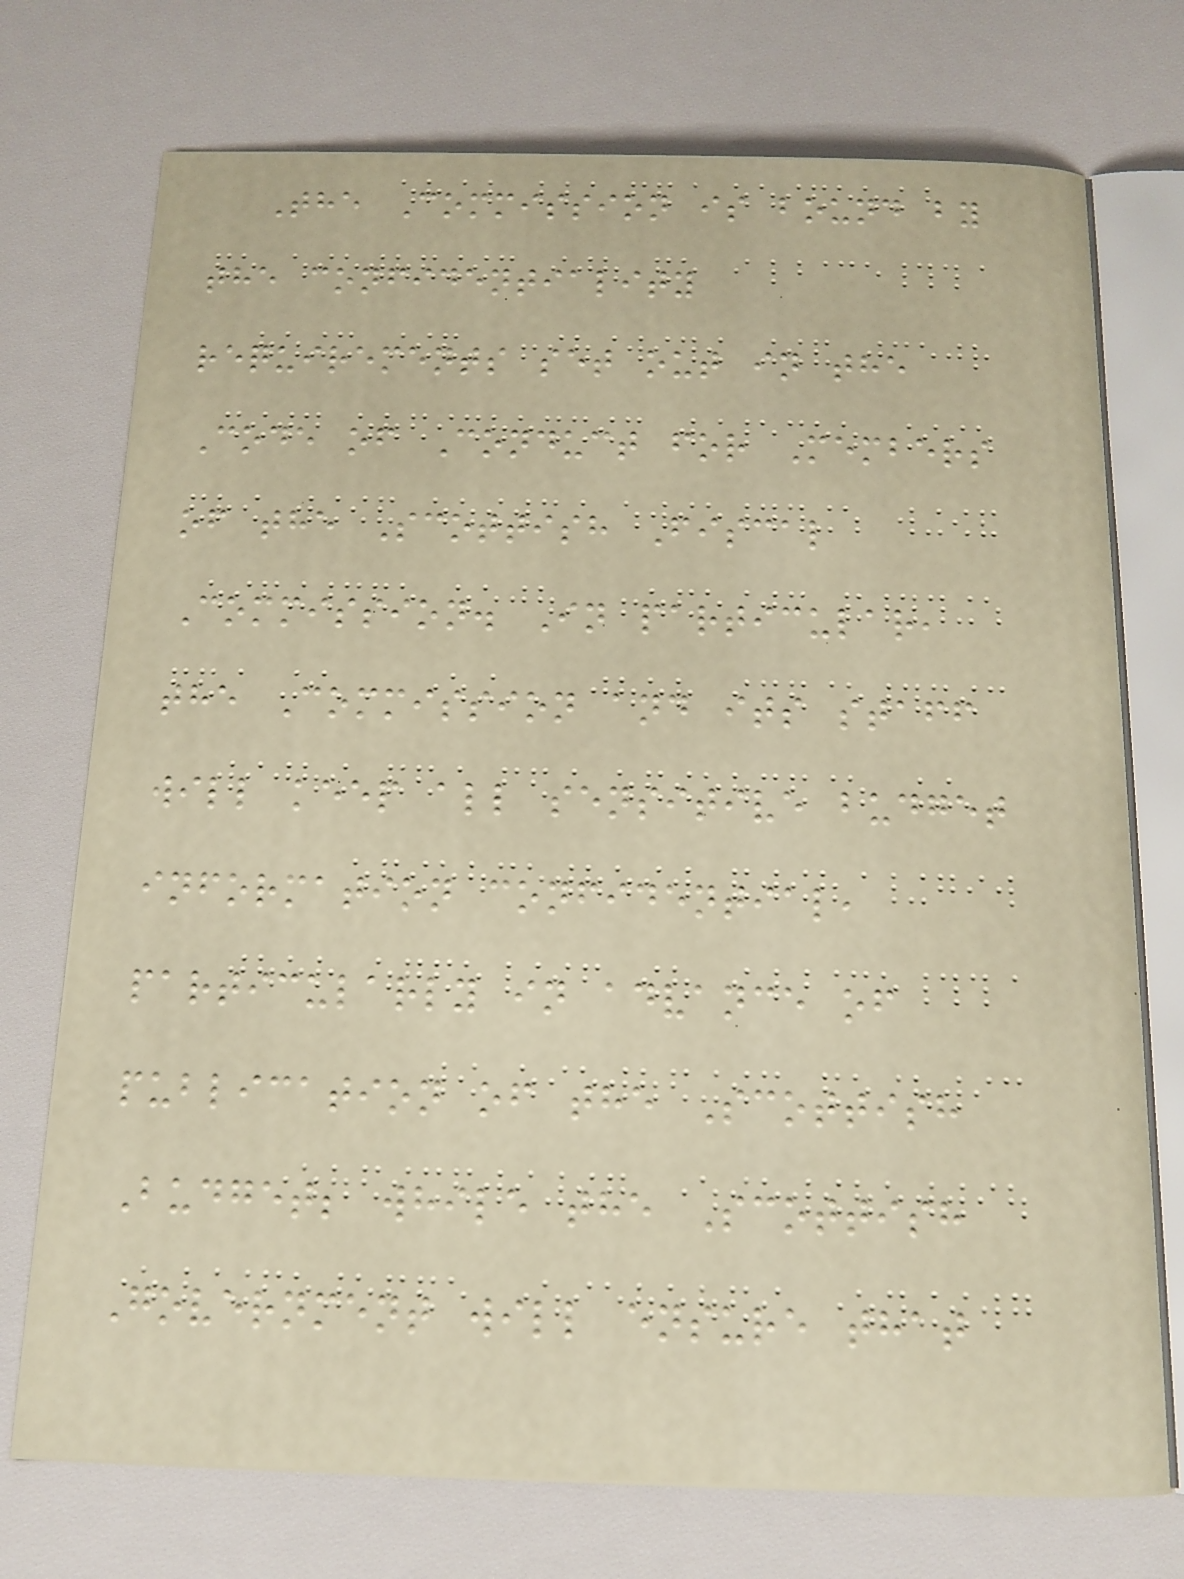The Commission is bound by
the confidentiality
requirements set out in the
Code of Conduct for Members
of the Scottish Fiscal
Commission. In particular,
the Commission and its staff
will keep all sensitive budget
information confidential,
particularly in advance of
publication of the Scottish
Budget; while the Scottish
Government will ensure that
